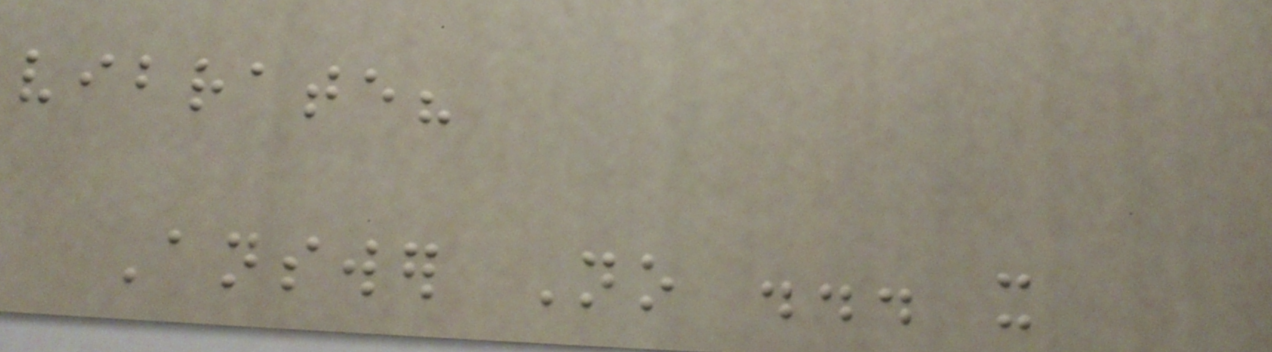vibrate?
Answer No ... it
